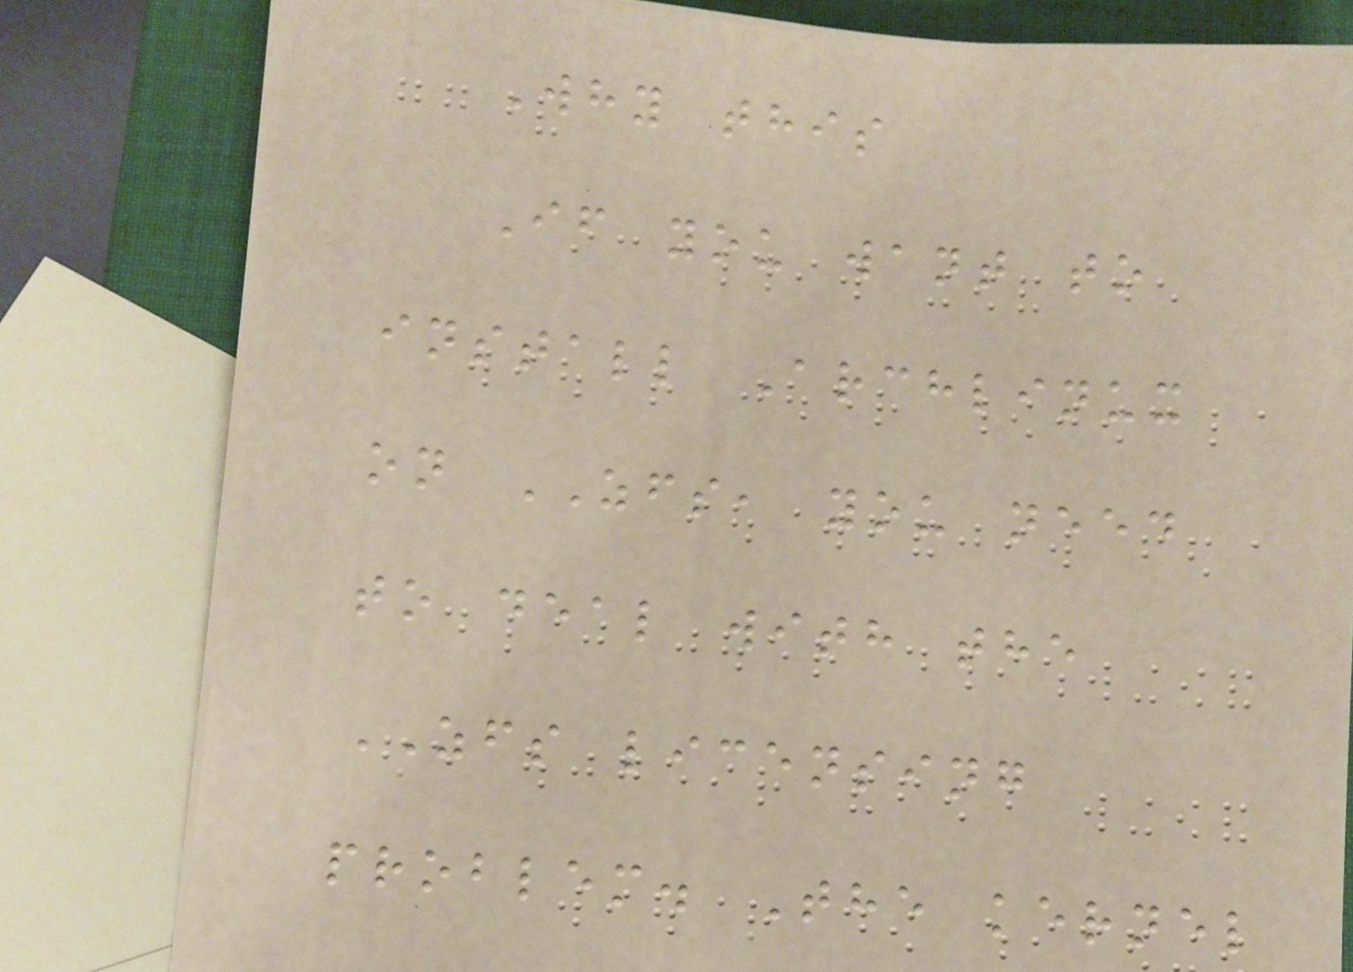Why this
If you want to
install Archlinux
on ZFS, you need
to deal with the
ZFS licensing
problem. The kernel
